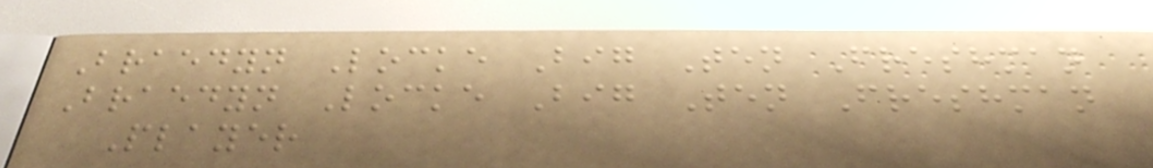Braedyn Locke Big Ten Freshman
Braedyn Locke Big Ten Freshman
Player
